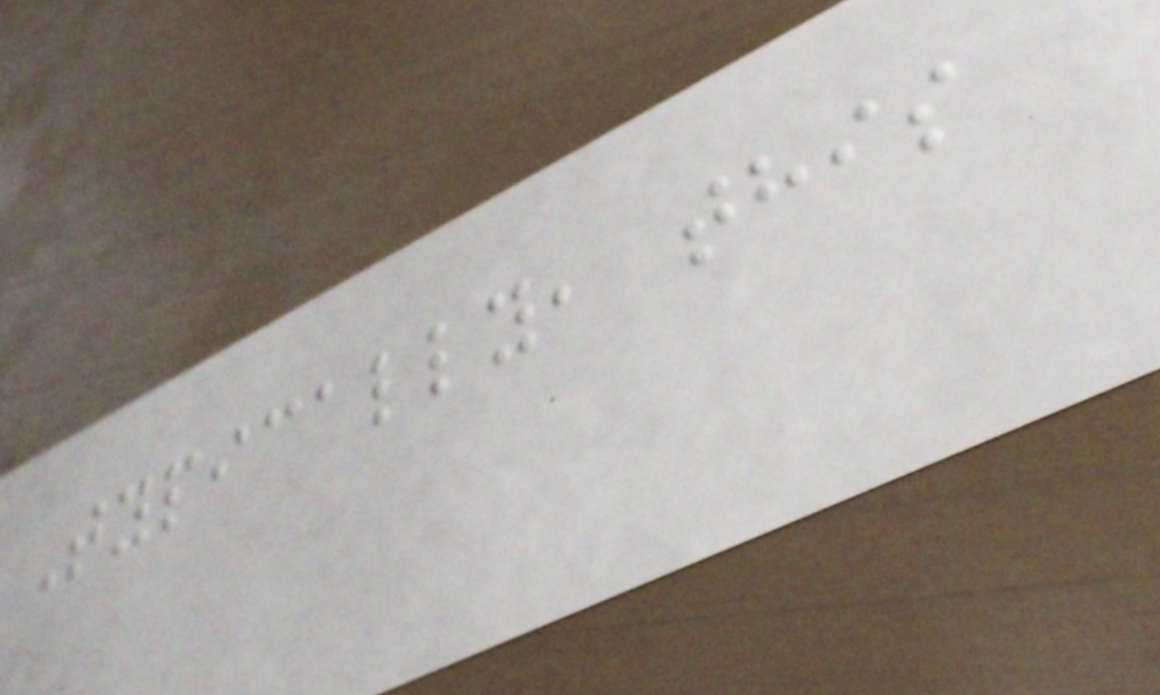Typically, this
